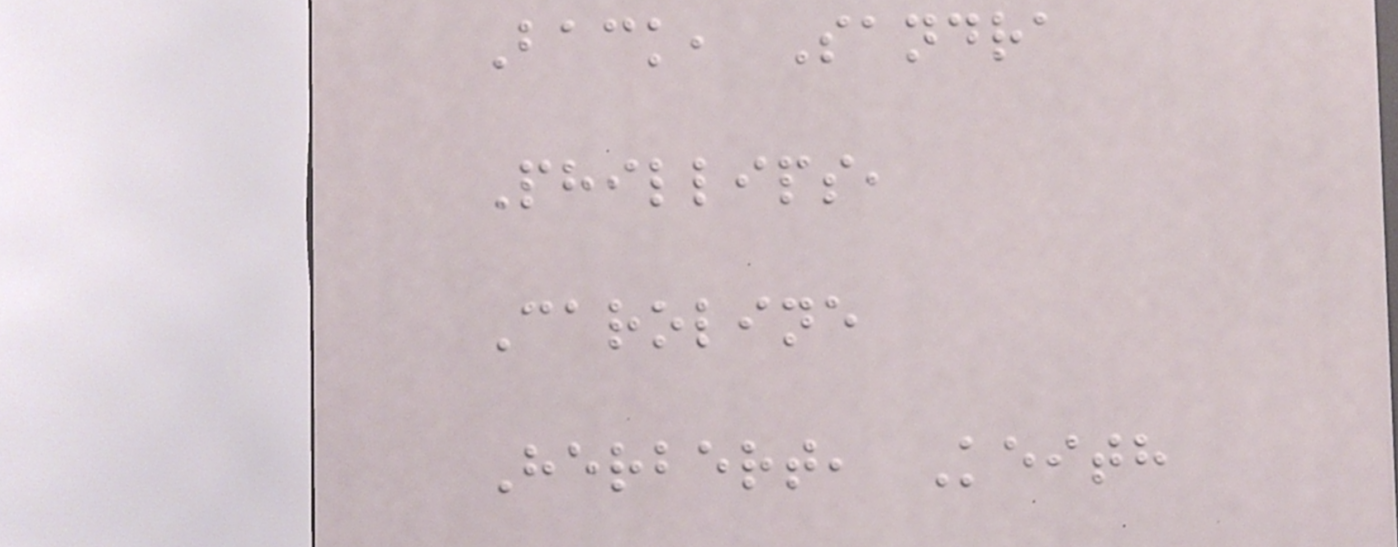Back, Sandra
Phillips,
Caroline
Herbert, Keith
